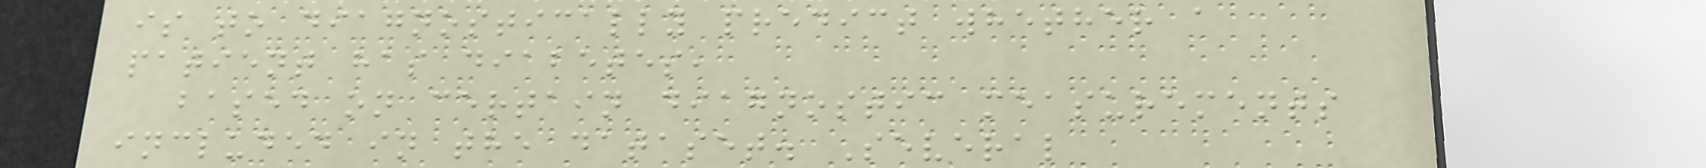is to diagnostically predict whether a
patient has diabetes,
based on certain diagnostic measurements
included in the dataset. Several
